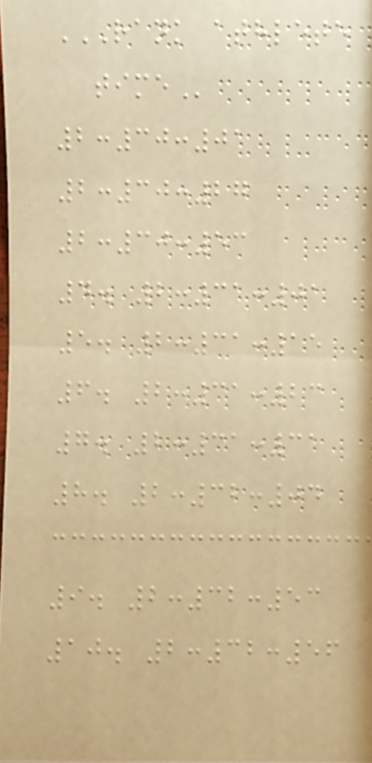RANK ATHLETE
TIME
2:30:01
2:30:27
2:30:53
4. 2:31:01
5. 2:31:15
6. 2:31:23
7. 2:31:31
8. 2:32:04
9. 2:32:53
10. 2:32:56
